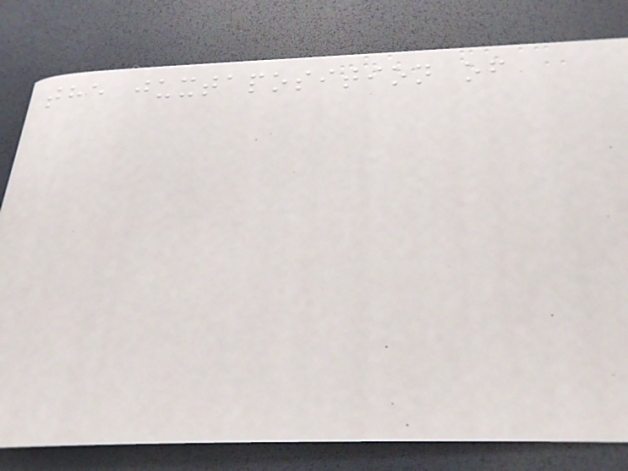the juxtaposition of
